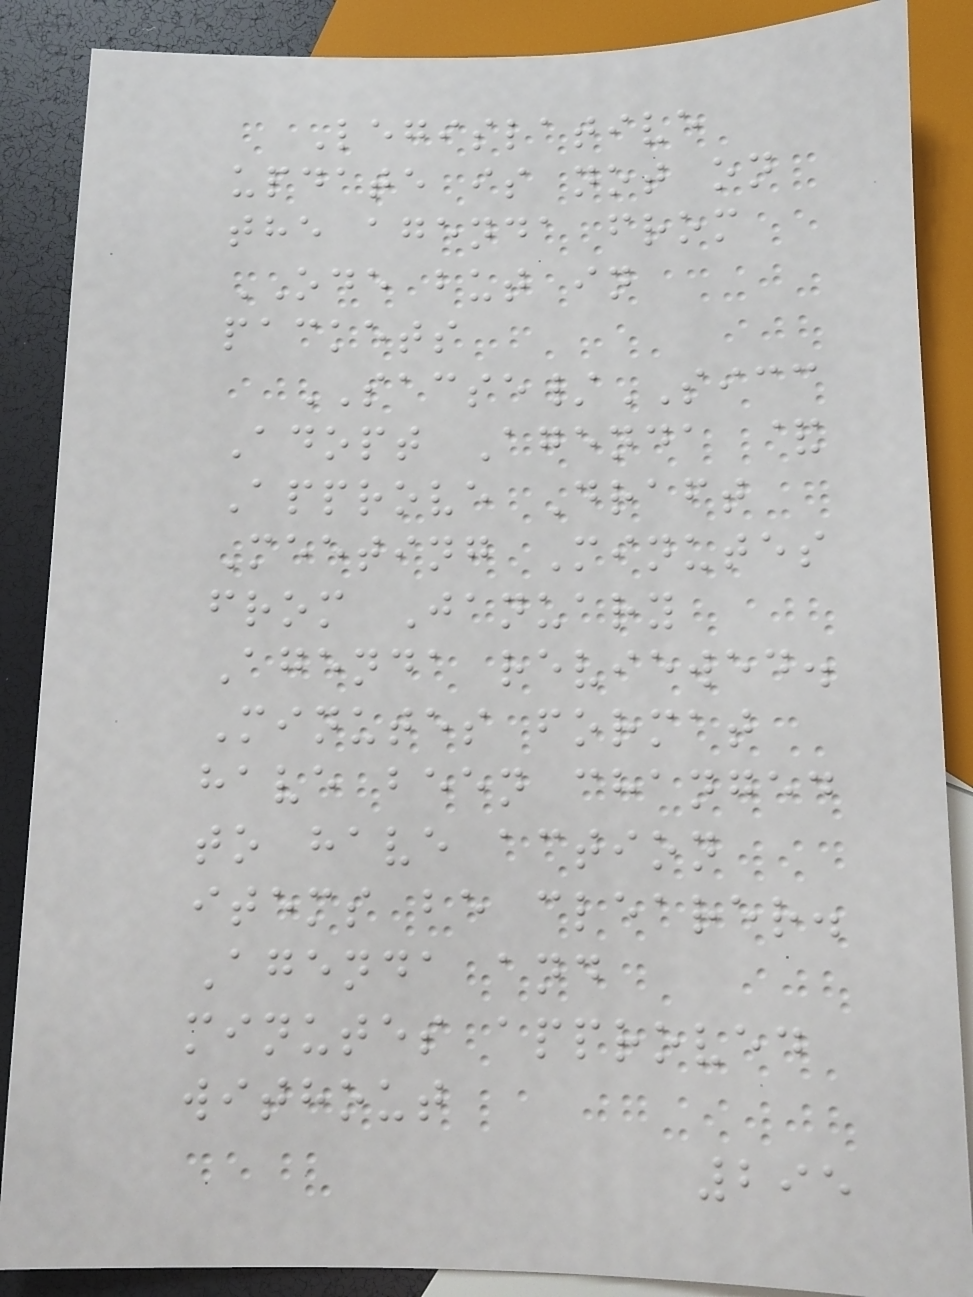Legislative
update is not on
the agenda from
ODE but in
packets
SACSE/SICC
Adopt Agenda &
Approve Draft
Meeting Minutes
from January
Agenda reviewed.
Minutes format
have been changed
to have action
items be clearer.
Agenda and
minutes approved
without
295
